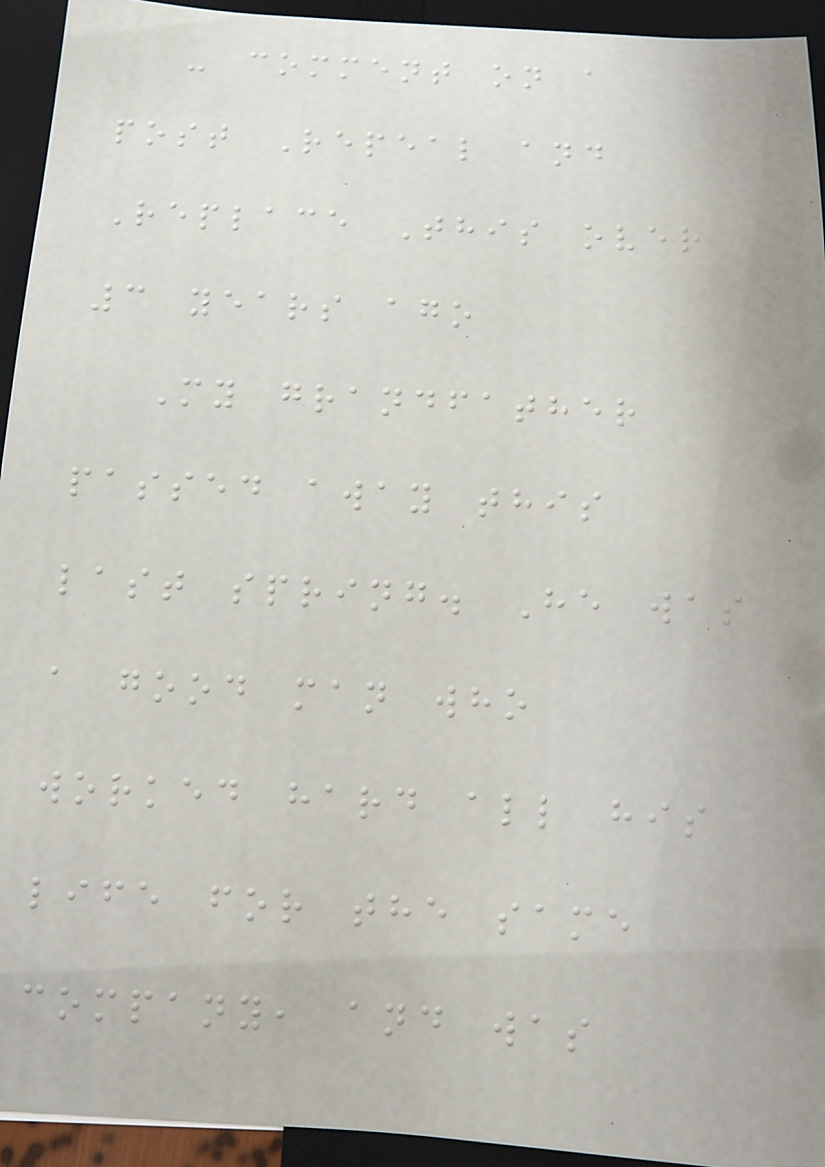- comment on a
post Repeal and
Replace This over
3 years ago
My grandfather
passed away this
last spring. He was
a good man who
worked hard all his
life for the same
company, and was
